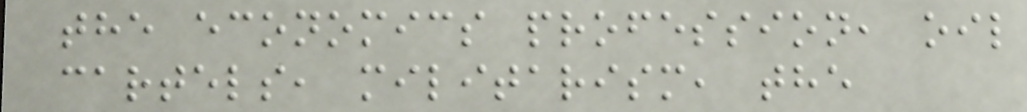the economics profession, oil
cartels, militarism, the
